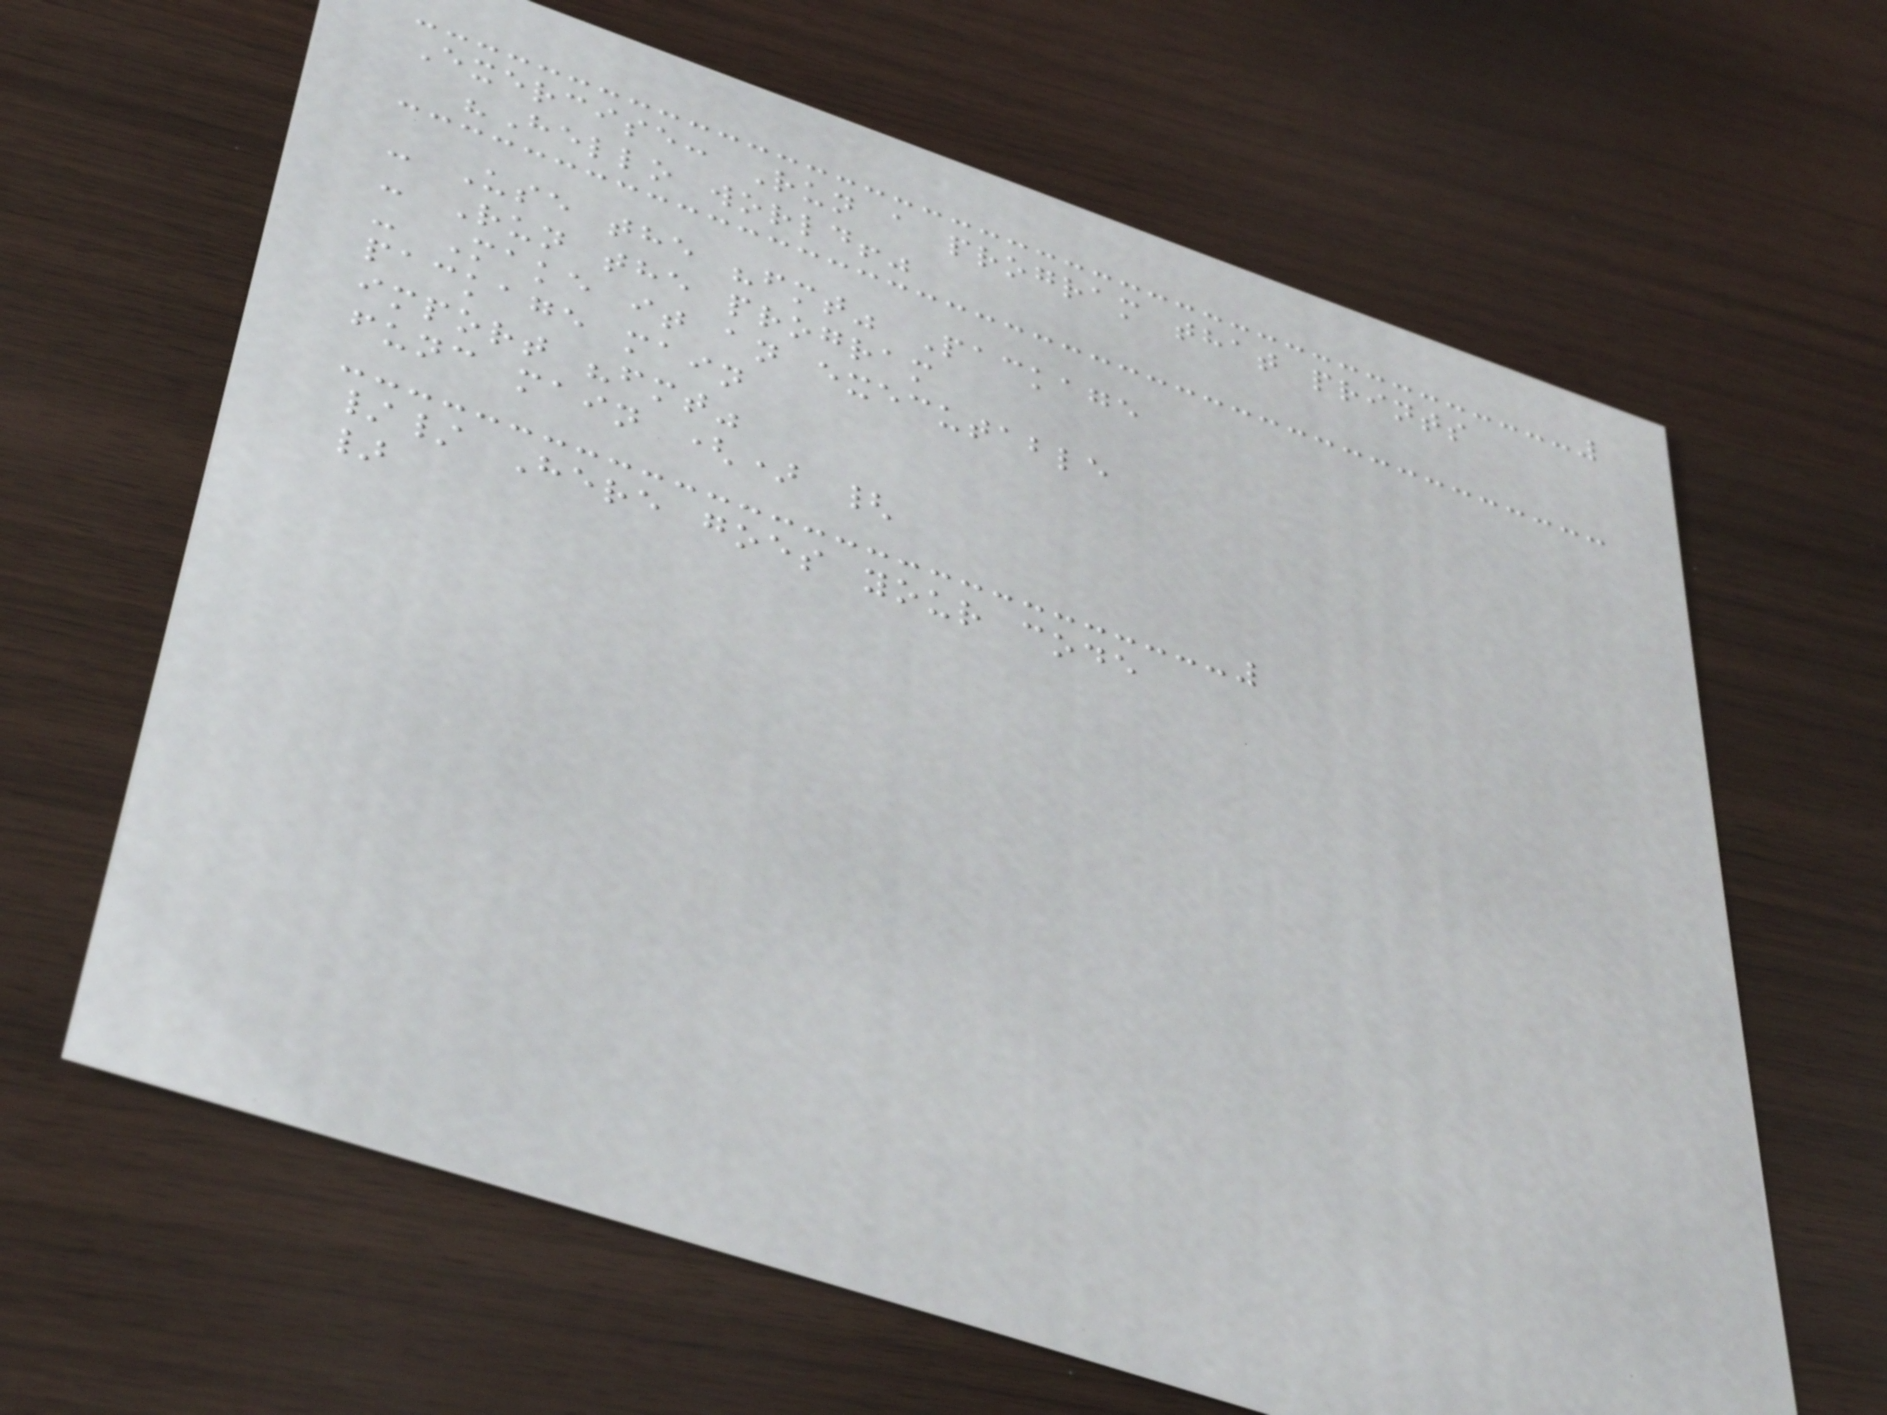Exercise: Run a program that prints
"Hello world!"
- Use the "fmt" Package
- Run the program
- Make it an executable
package main
import "fmt"
func main () {
// Here goes your code
}
